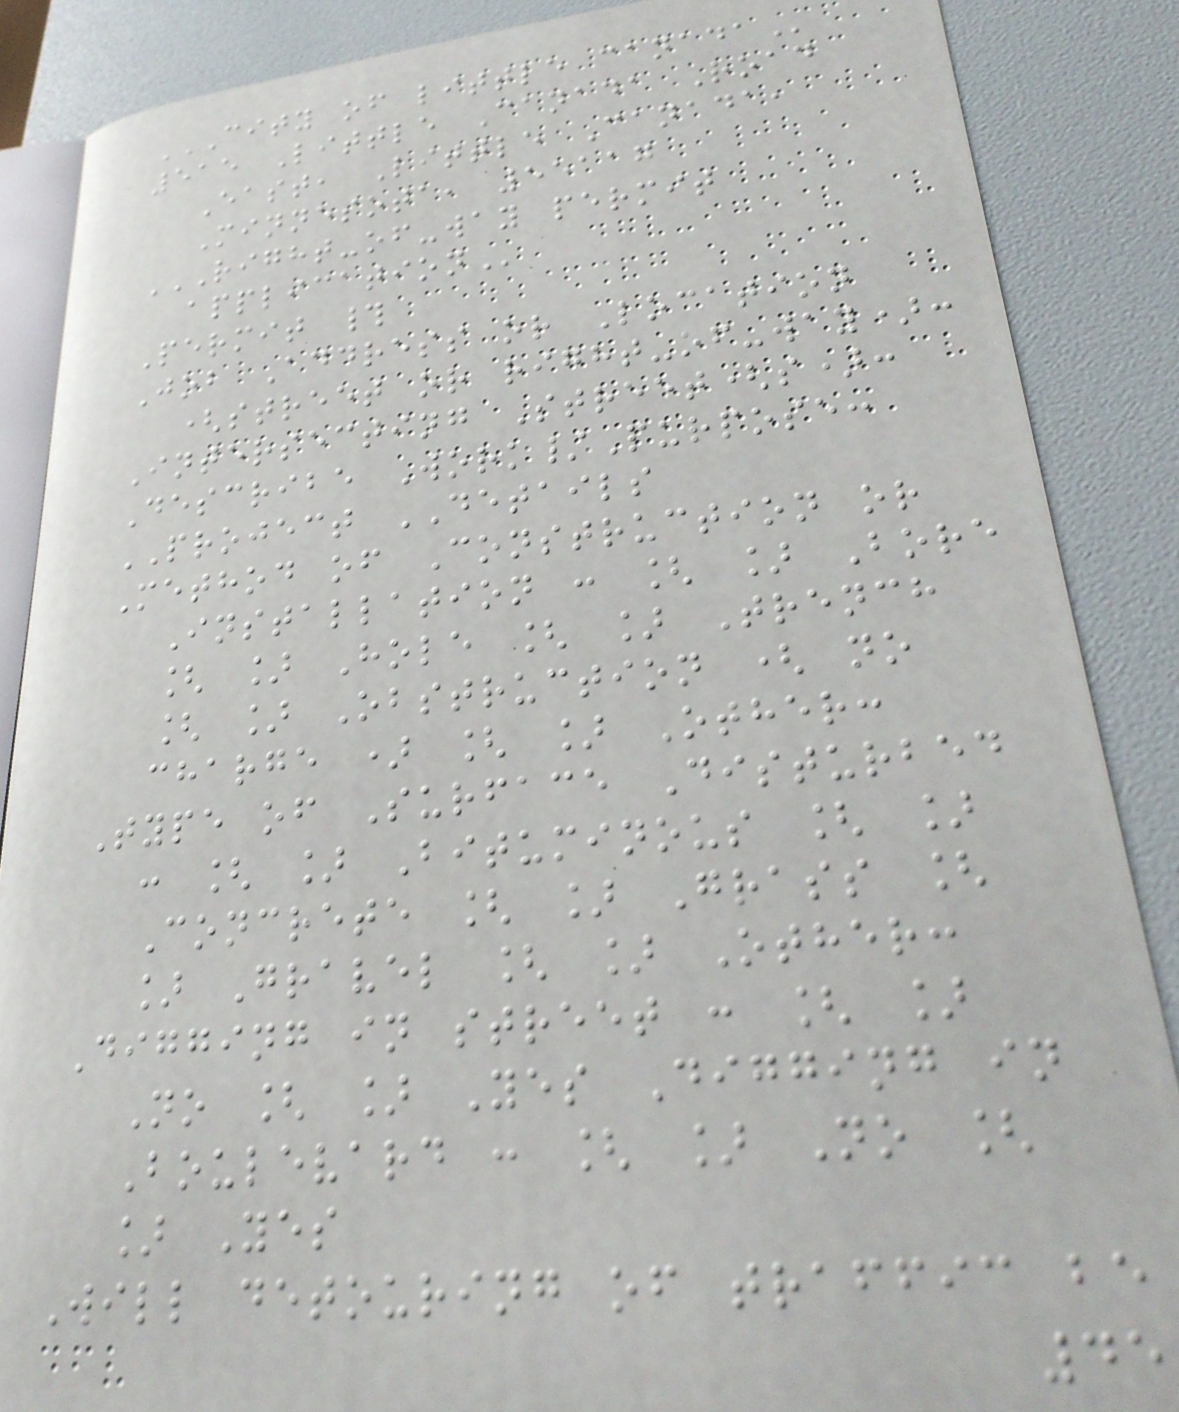CITY OF LITTLE CANADA
515 Little Canada Road
East, Little Canada,
Minnesota, 55117
RIGHT-OF-WAY PERMIT
APPLICATION
Permit #
Job Address or Location
(street or right-of-way):
Intersecting Street(s):
Describe Work/Purpose:
PROJECT DETAILS
Method of Construction or
Installation : [ ] Bore
[ ] Hole [ ] Trench
[ ] Obstruction ( no
charge ) [ ] Other:
Type of Surface Disturbed
: [ ] Bituminous [ ]
Concrete [ ] Grass [
] Gravel [ ] Other:
Digging in street : [ ]
No [ ] Yes Digging in
Boulevard : [ ] No [
] Yes
Will detouring of traffic be
45
